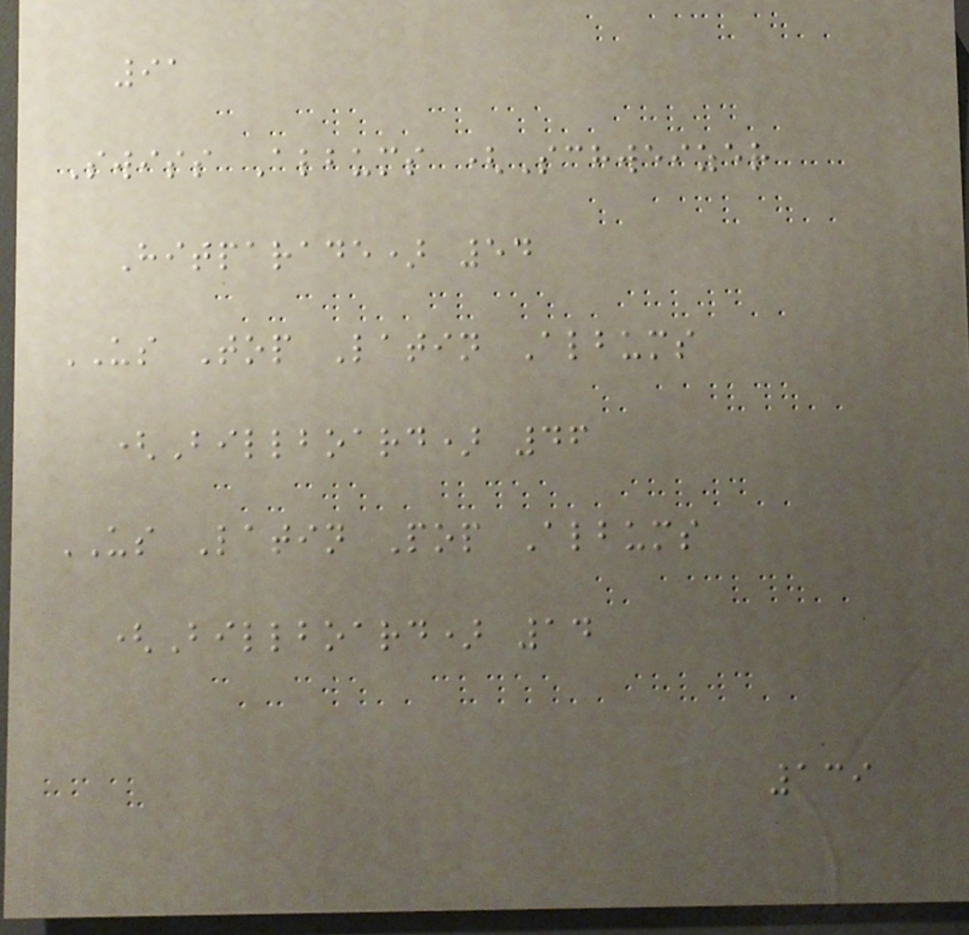91
Swiss Albums (Schweizer
Hitparade) 54
US Top Latin Albums
(Billboard) 46
US Latin Pop Albums
(Billboard) 14
139
